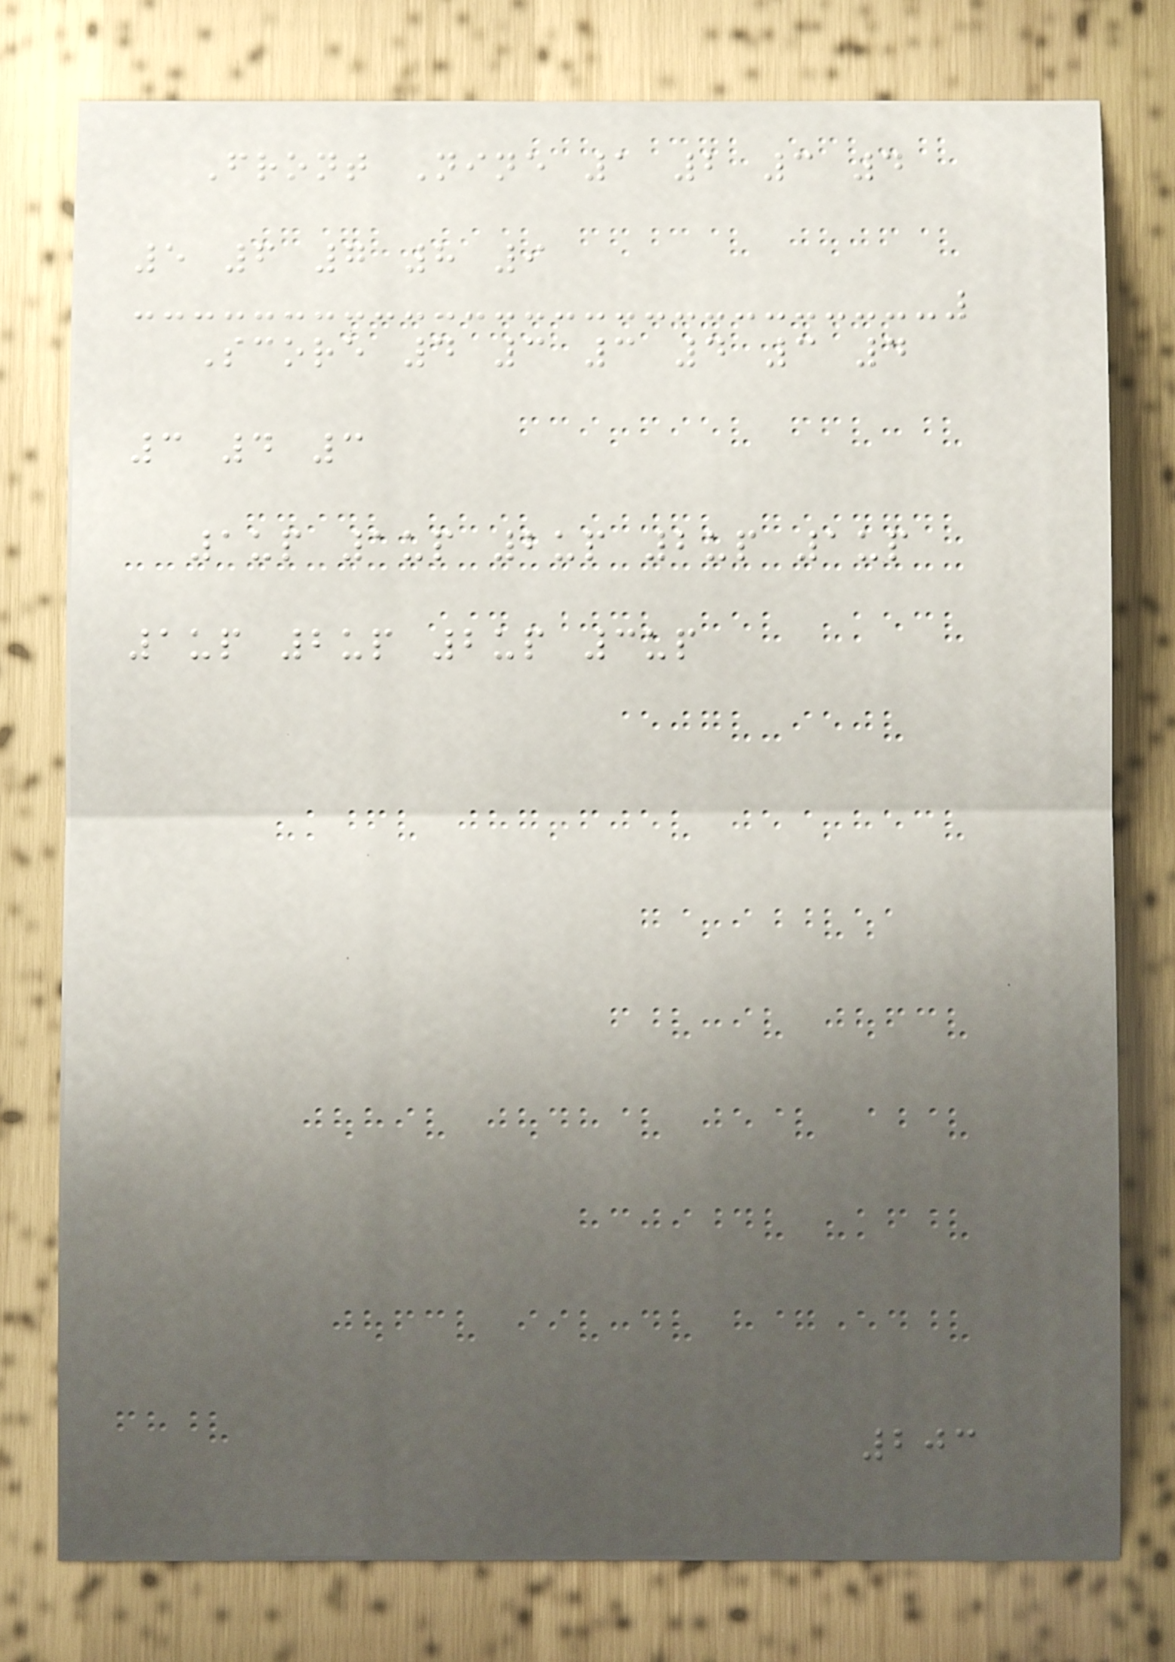Front Nine 1 2 3 4
5 6 7 8 9
Score 4 3 3 4 3 4
3 4 3
1up 1up 2up 2up 1up
1up 2up 2up 3up
203
